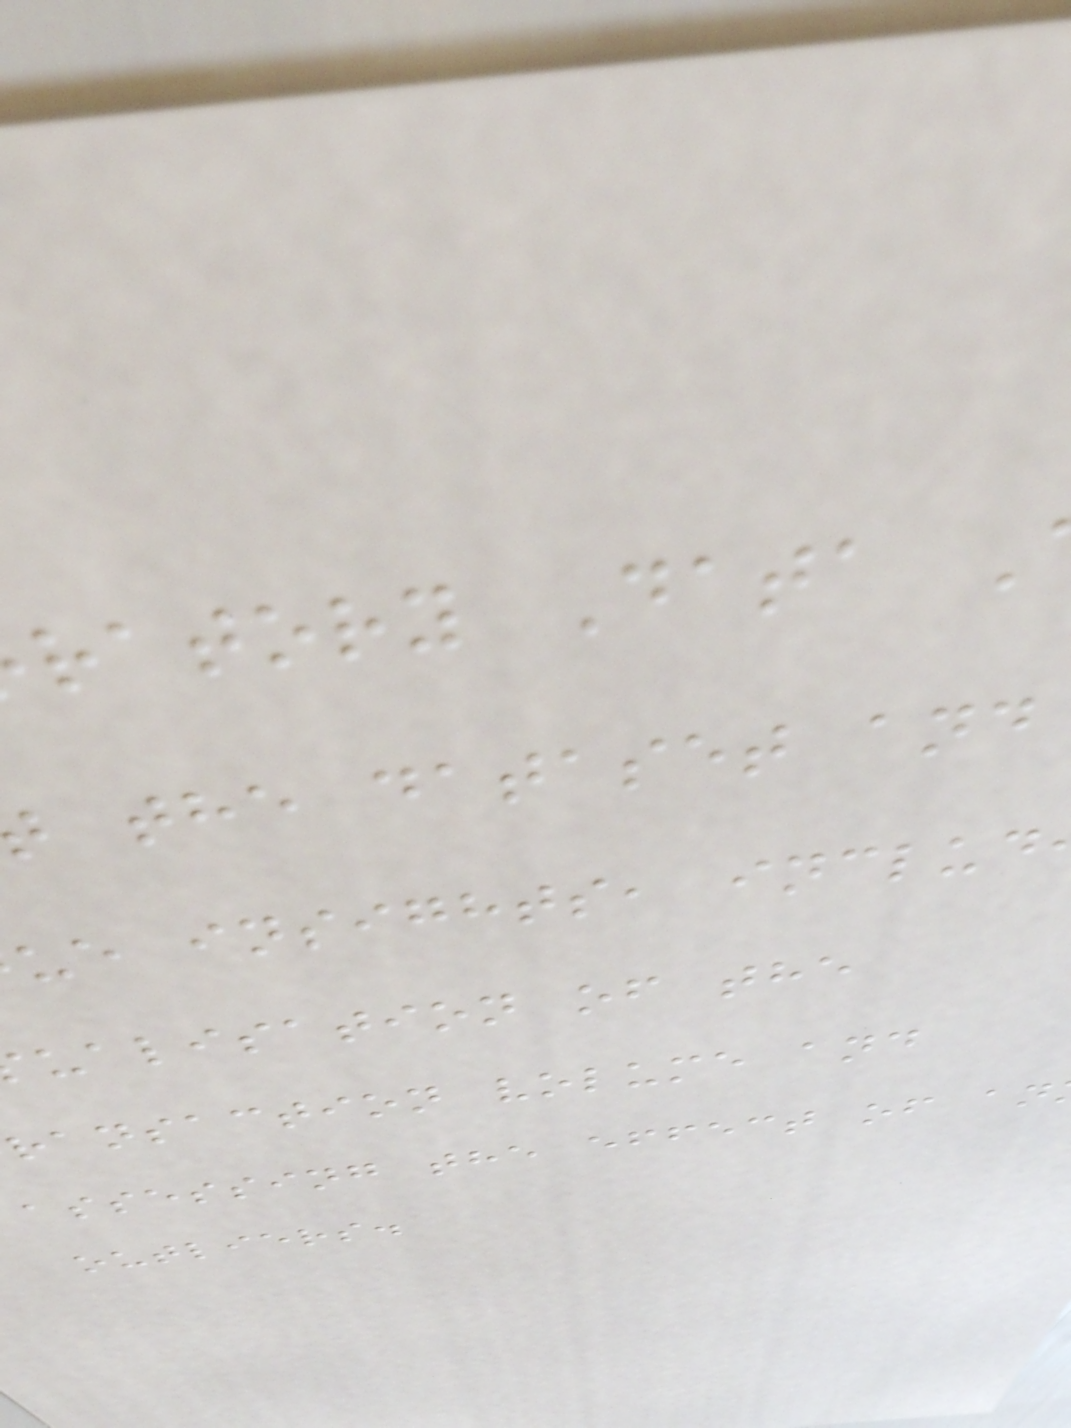ratory Data
the dataset and
ue insights, includ
ualisation of the
ransaction volume and
assessing the effect of an
outliers.
